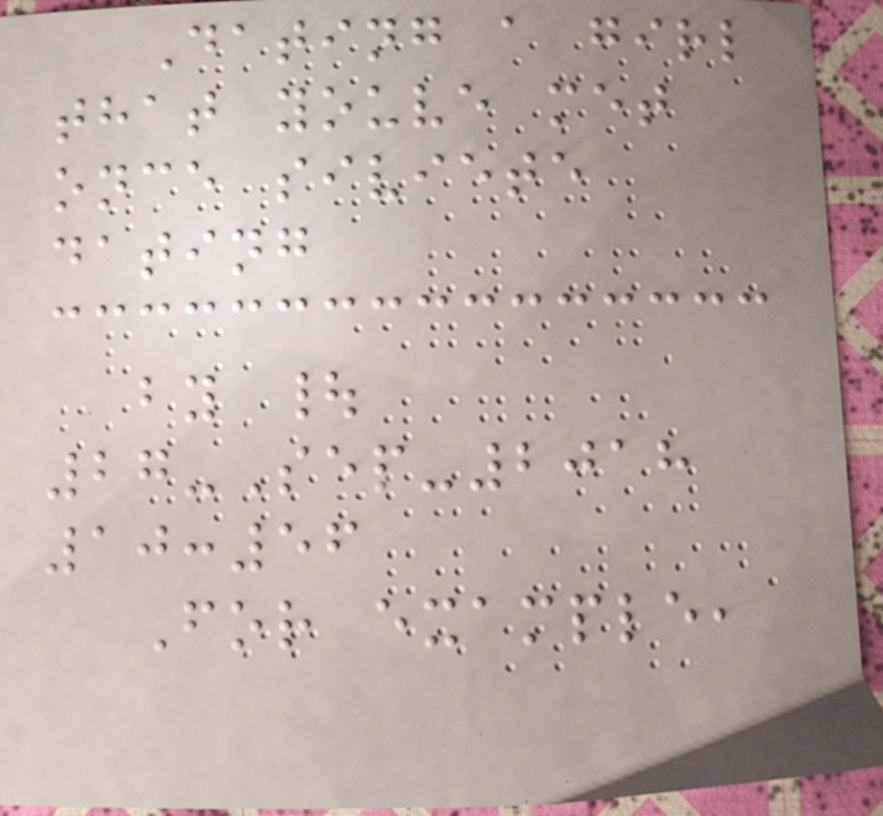Dating a girl
that youve met
once siviete
dating
by |
27-Sep-2018
10:56
For example,
